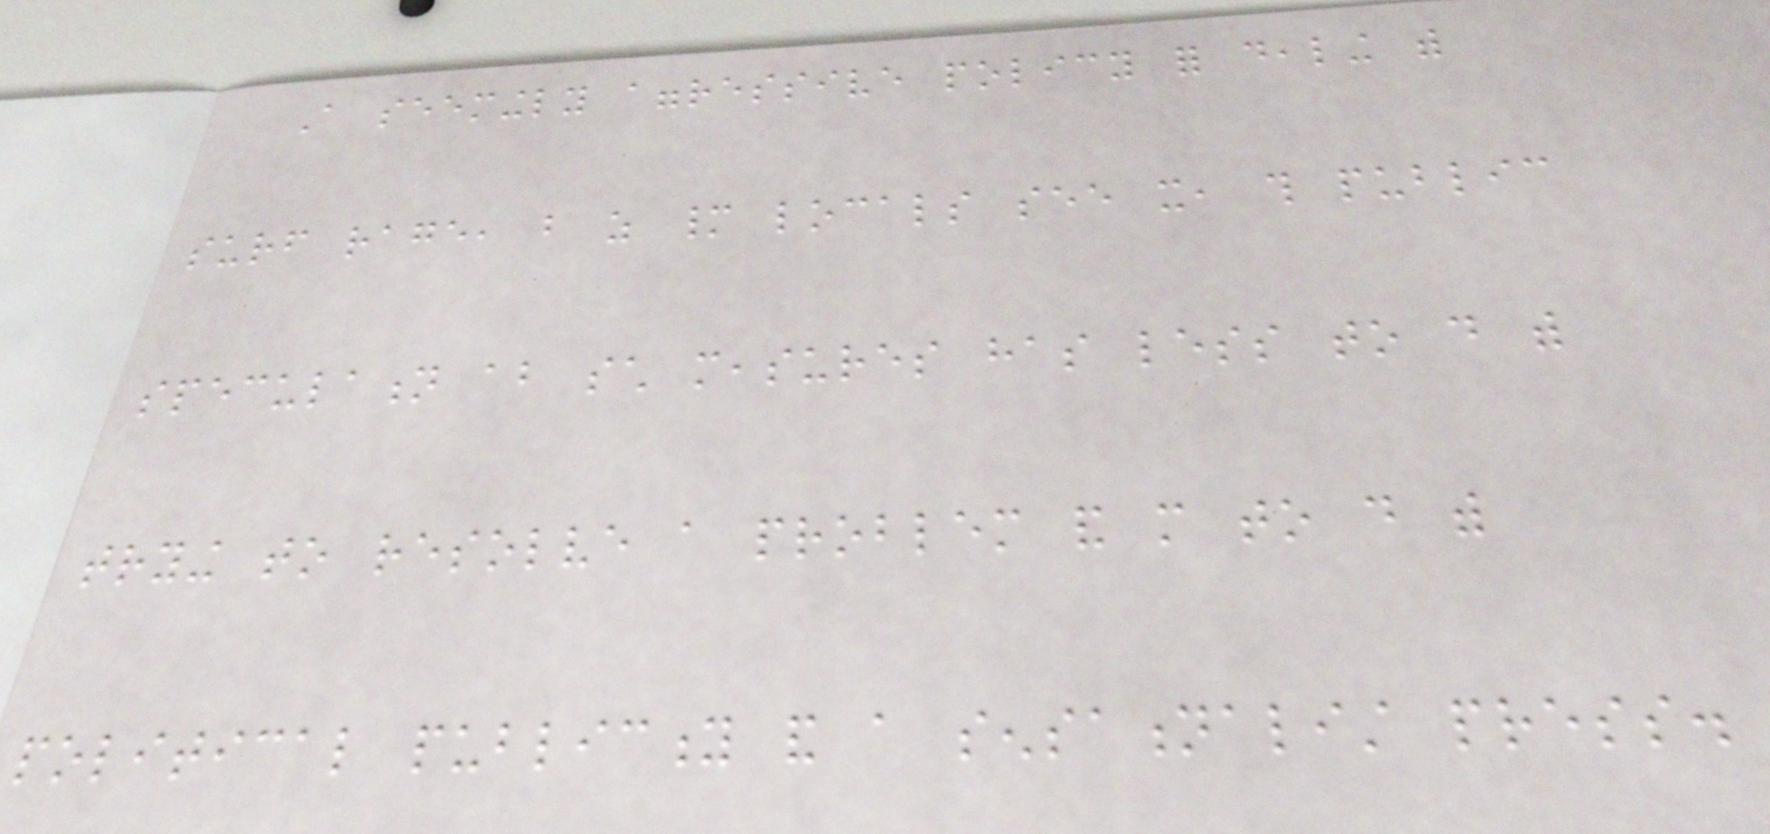A seemingly aggressive policy for dealing with
surf rage, but as many locals see it, this public
speculation about such measures has less to do with
trying to resolve a problem and more to do with
political publicity and a sensationalist press.
